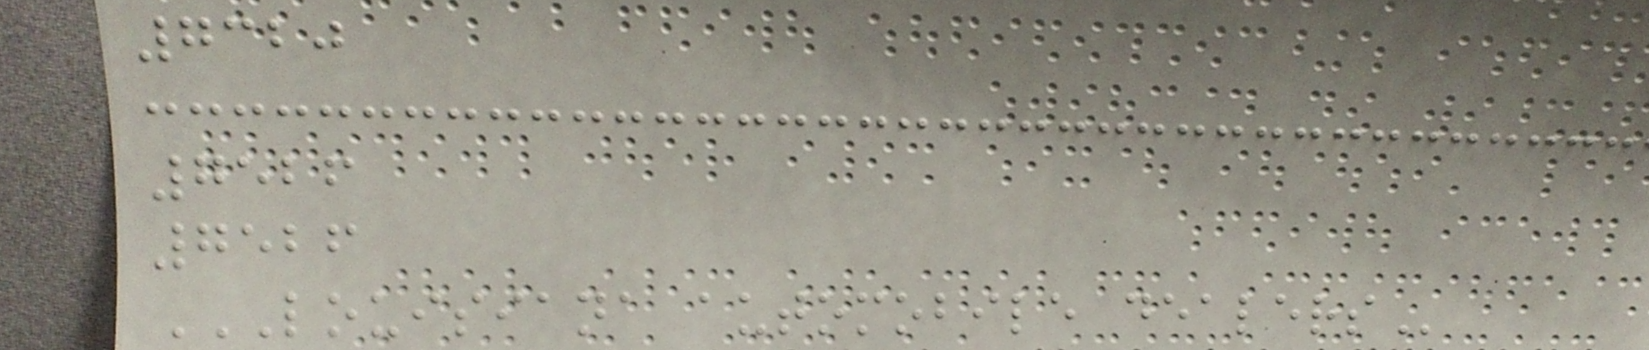7320
7526
7526
LOUISIANA AUTOMOBILE DEALERS
